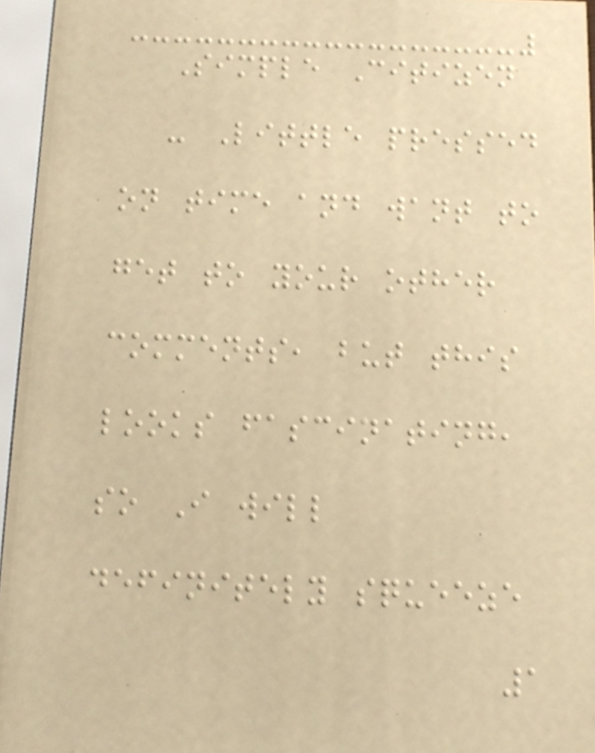Simple Citizen
- Little pressed
on time and want to
get to your other
comments, but this
looks fascinating,
so I will
definitely squeeze
1
